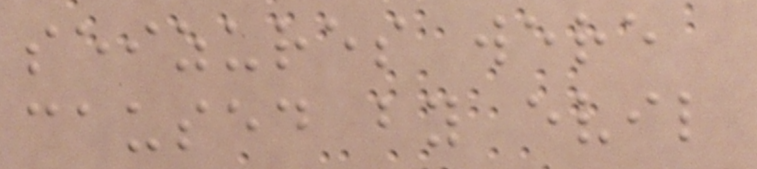seizures were
caused by evil
